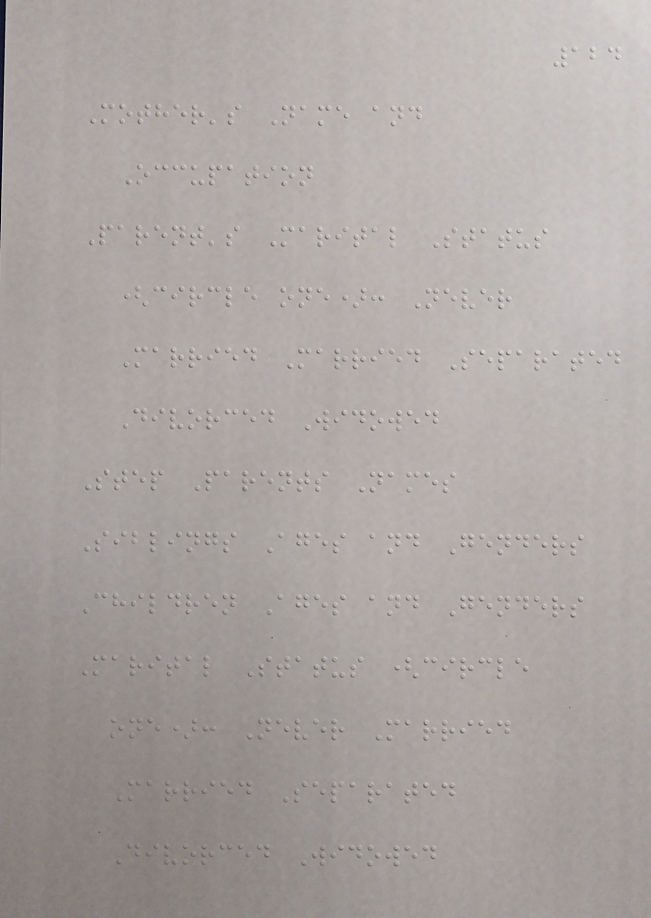124
Mother's Name and
Occupation
Parent's Marital Status
(circle one): Never
Married Married Separated
Divorced Widowed
Step Parents Names
Siblings Ages and Genders
Children Ages and Genders
Marital Status (circle
one): Never Married
Married Separated
Divorced Widowed
